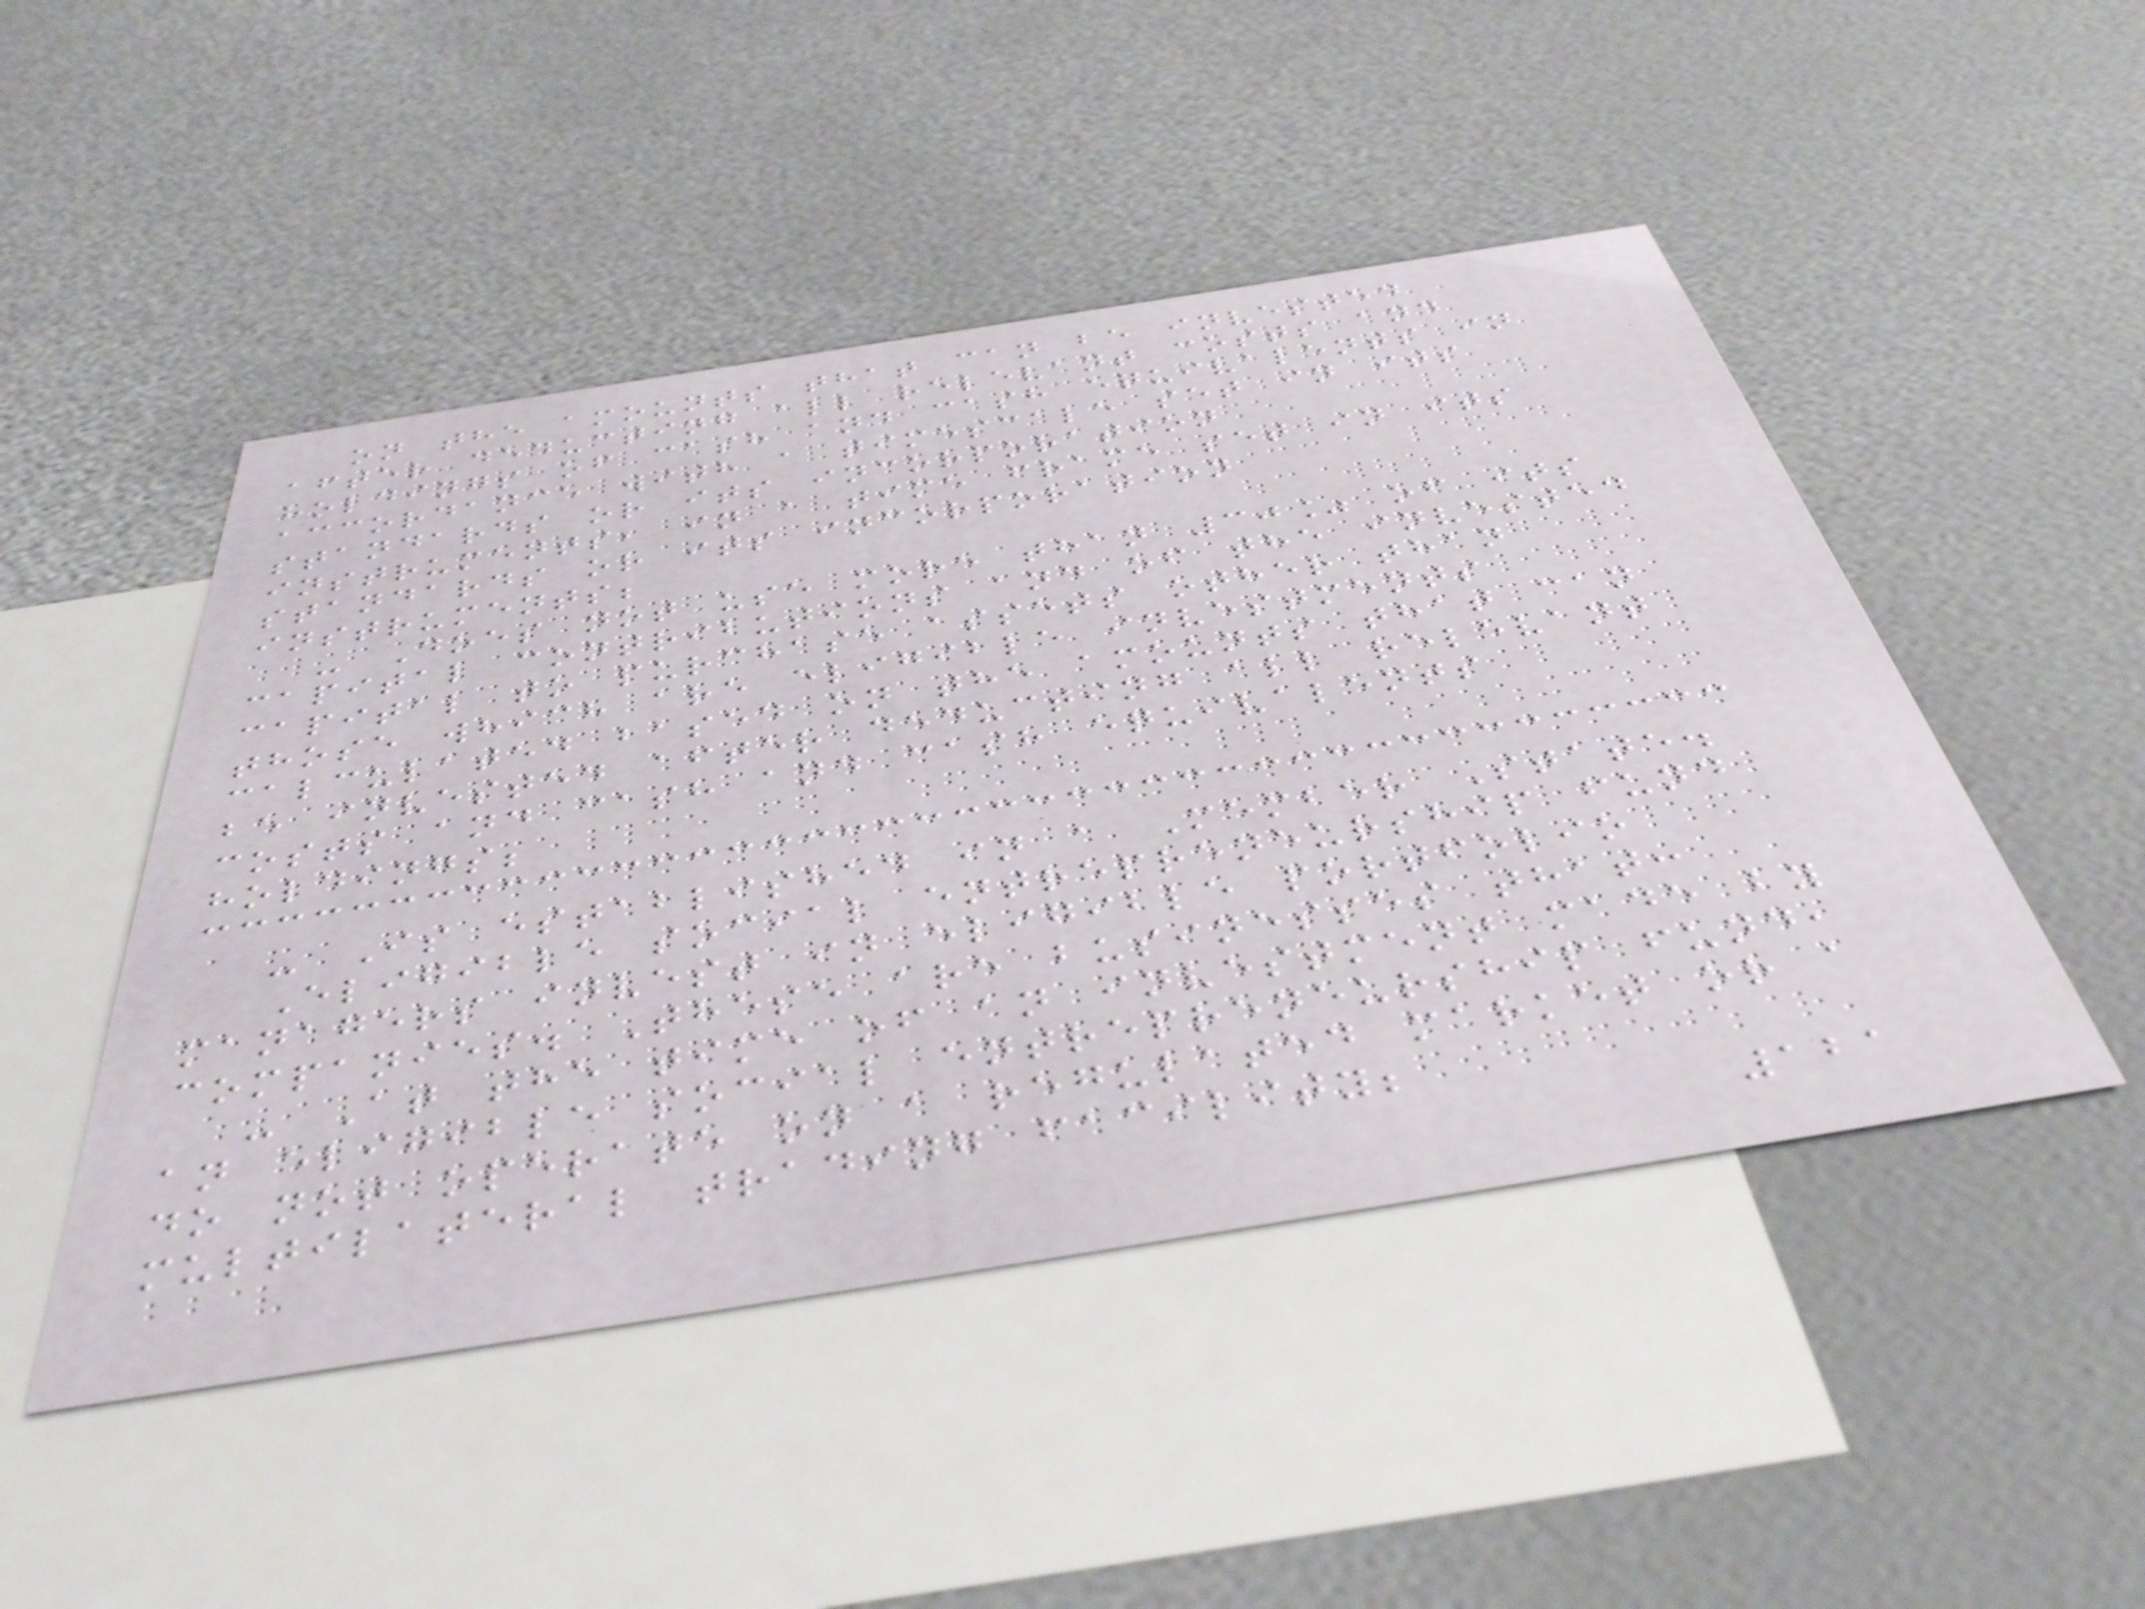on the amounts that can be invested
after deducting all relevant costs and
holdings of cash and cash equivalents in
accordance with a timescale set in its
standards or its incorporation
instruments, in a time frame set in its
standards or its incorporation
instruments;
- Does not use more than 30% of its
capital contributions and of the invested
capital to purchase assets other than
those which are eligible investments
calculated based on the amounts that can
be invested after deducting all relevant
costs and cash and cash equivalents
holdings;
- Is established in a Member State.
Eligible social entrepreneurship fund
managers invest in eligible portfolio
companies. These are businesses that:
- At the time of an investment made by
an eligible social entrepreneurship fund,
do not operate on a regulated market or a
multilateral trading facility;
121
